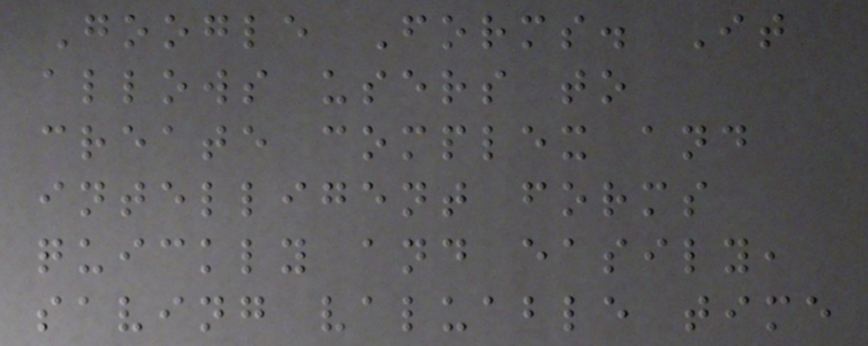Google Forms. It
allows users to
create complex and
intelligent forms
quickly and easily,
saving valuable time
